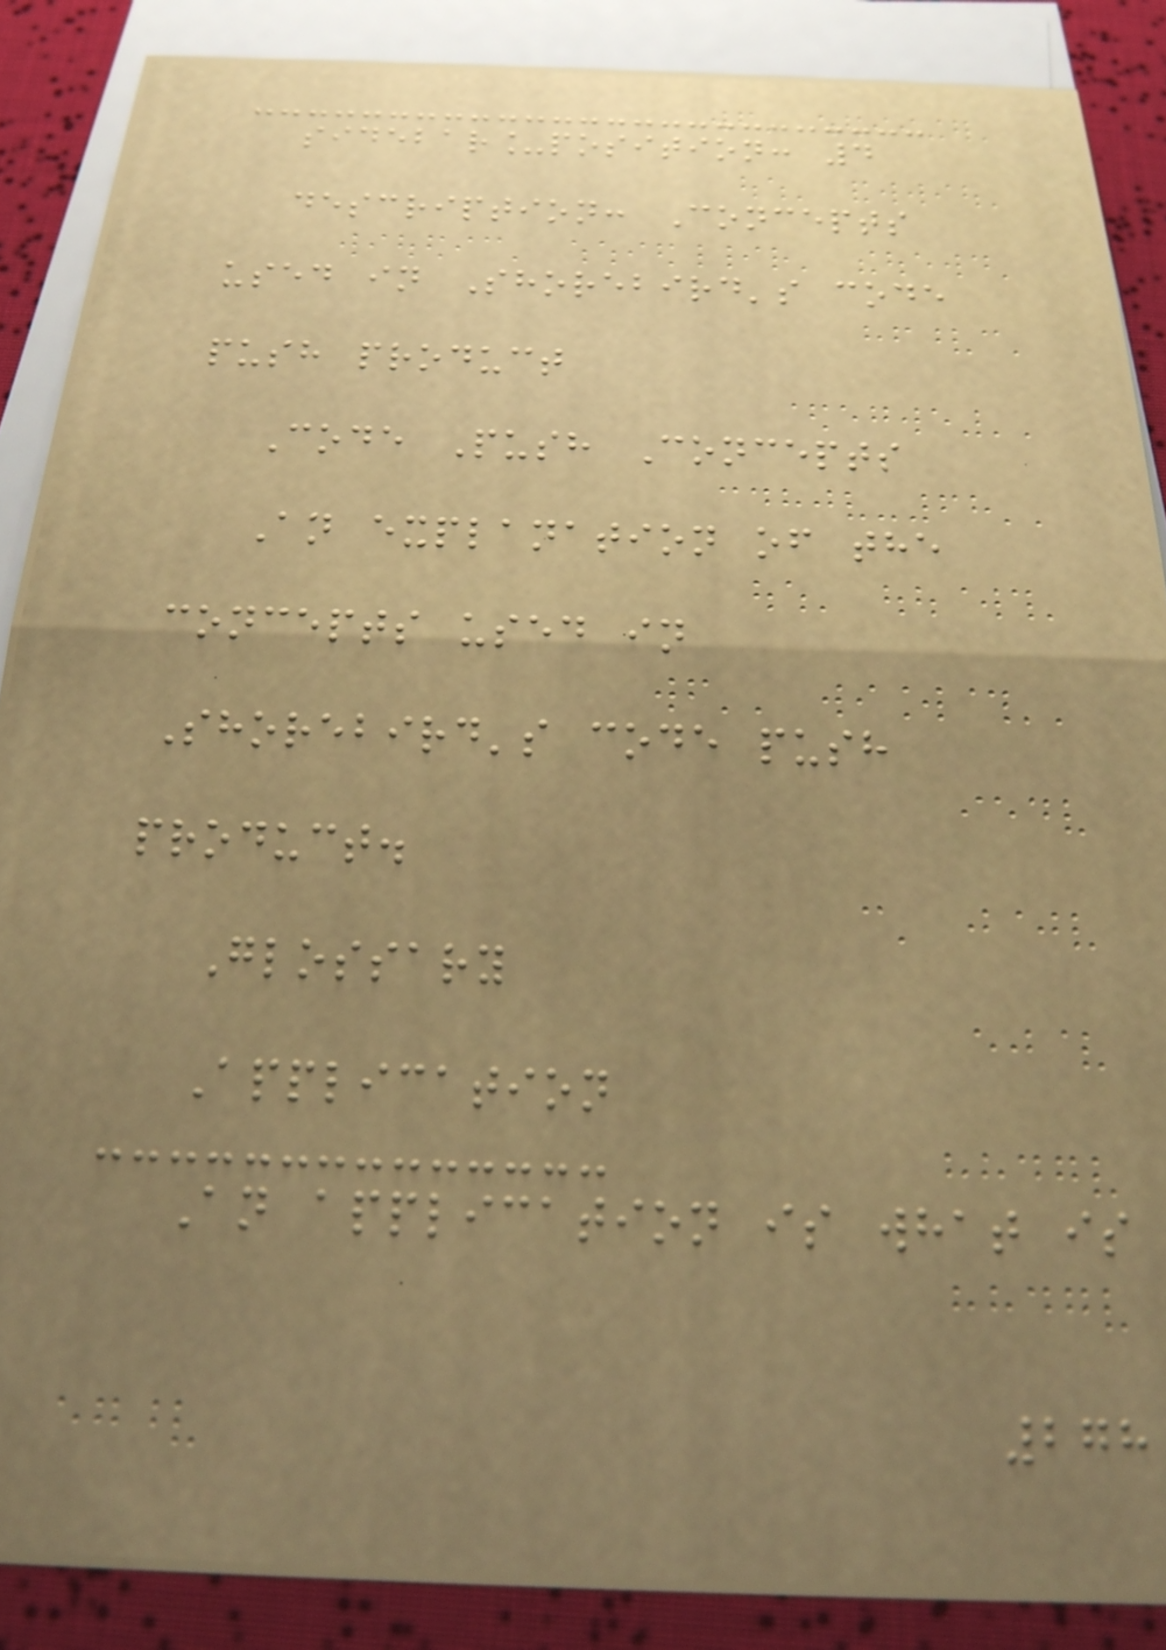sidebar_position: 4
description: Concepts
used in Shorebird's code
push product
Code Push Concepts
An explanation of the
concepts used in
Shorebird's code push
product.
Glossary
Application
An application is what is
278
